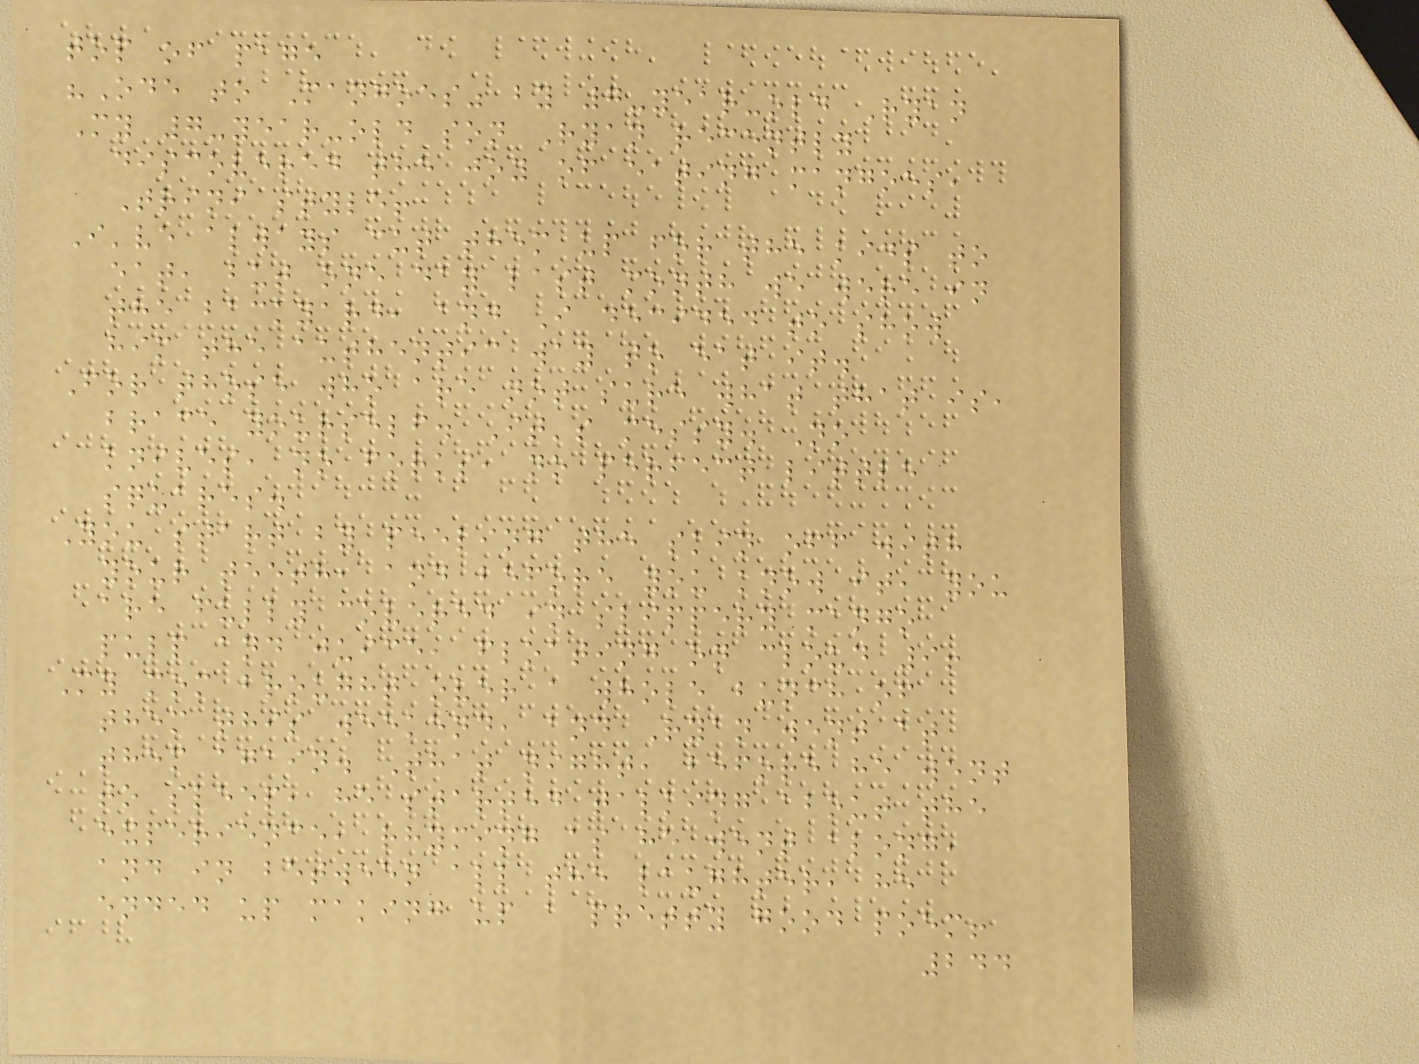top of page
"Ode to Mangoes" by 7-year-old Ryan
My 7-year-old son Ryan recently
discovered the joy of eating mangoes,
Trini style!
I've always cut them up for the kids to
eat, but one day last month we were in
the backyard, and I decided to show
him the authentic way to eat it.
For those who are not sure what that is,
brace yourself. It's messy. No
knives, no forks, no perfect little
squares.
You start by peeling the skin off with
your teeth, and before you know it, you
are fully covered in slippery mango
pulp and juice, floating on cloud 9!
My mom brought over a whole bunch of
them this weekend, and Ryan went at
them again. That night, before he went
to sleep, he started talking about the
experience, rhyming as he went along,
and in between all the laughter, he
ended up making up a pretty good poem!
244
